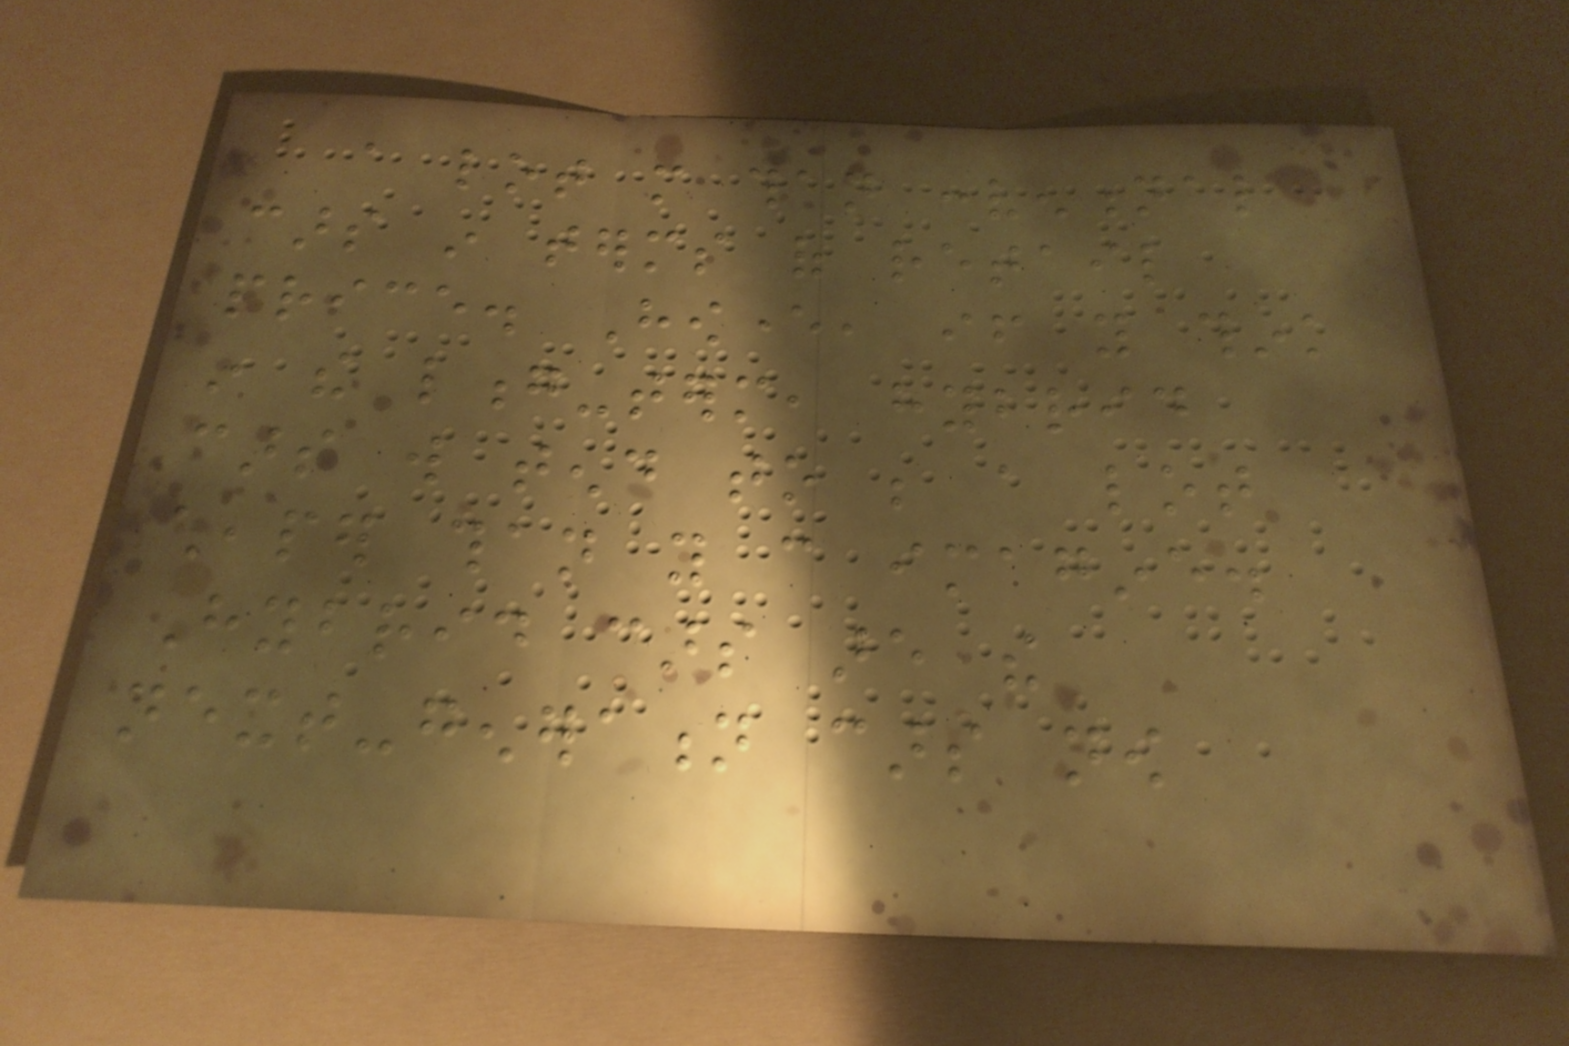a lot more than conventional
cars in terms of retail
price. However, if you think
in the long-term, hybrid
cars will tend to be a lot
cheaper than you can imagine.
Hybrid cars are the
next-generation cars now
